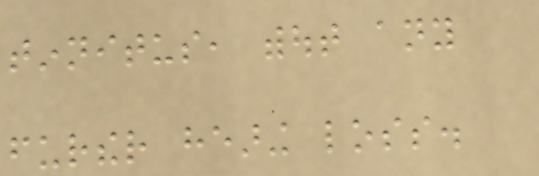tinnitus, without any
further hearing loss.
